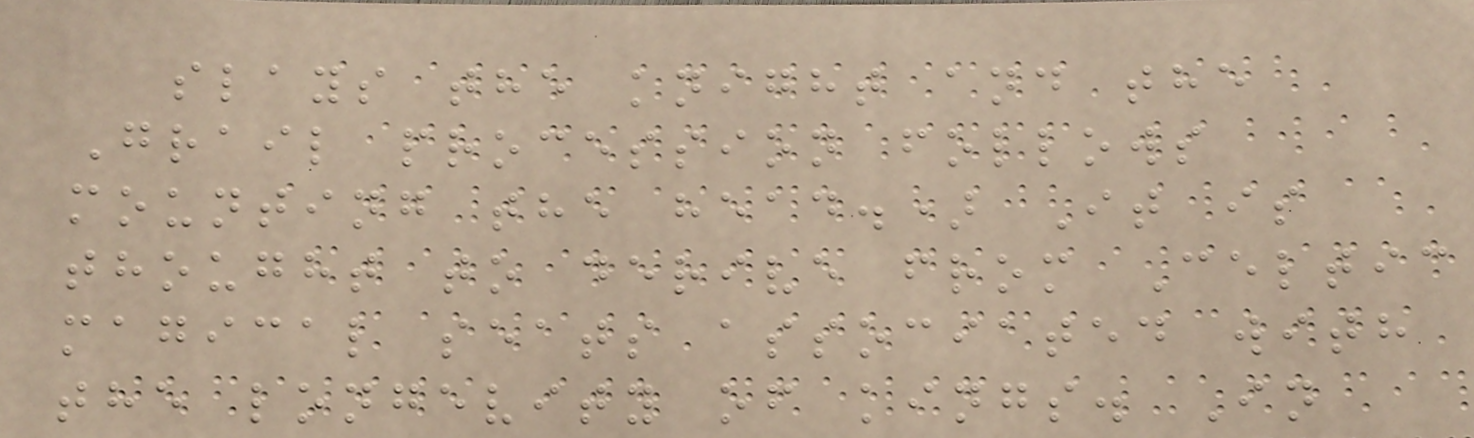slays the knight and the
Grail procession follows
mounting the head.) It is
thought to derive from Celtic
magical seats associated with
the longevity of kings. In
